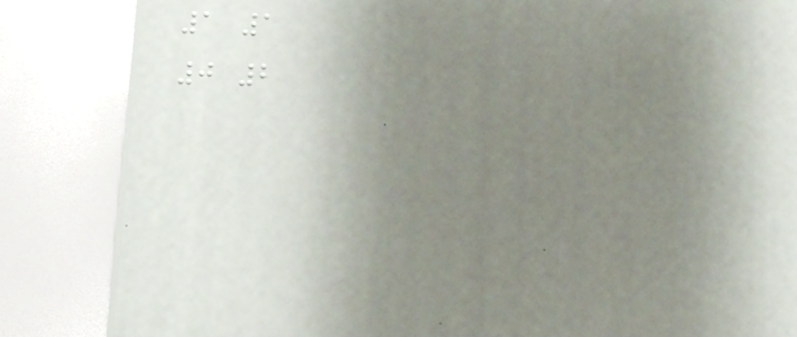1 1
0 2
